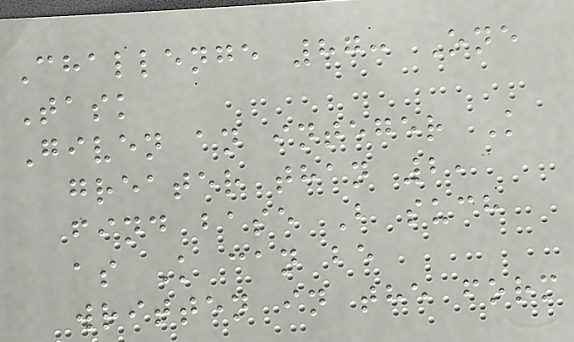Challenge 87: One
Task
Given an integer K
greater than 2,
find base B such
as K can be
written in the form
